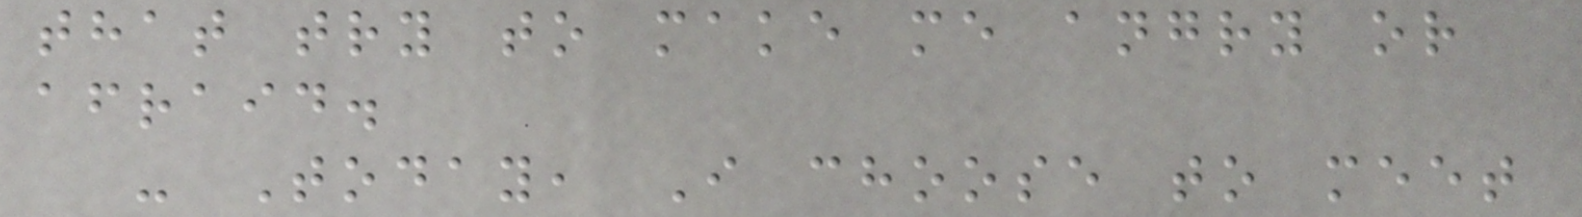that try to make me angry or
afraid.
- Today, I choose to meet
